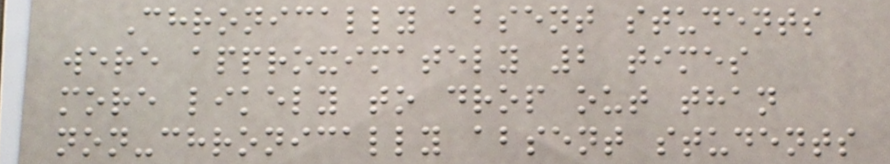Chronically absent students
were approximately 2 times
more likely to drop out than
non-chronically absent students
